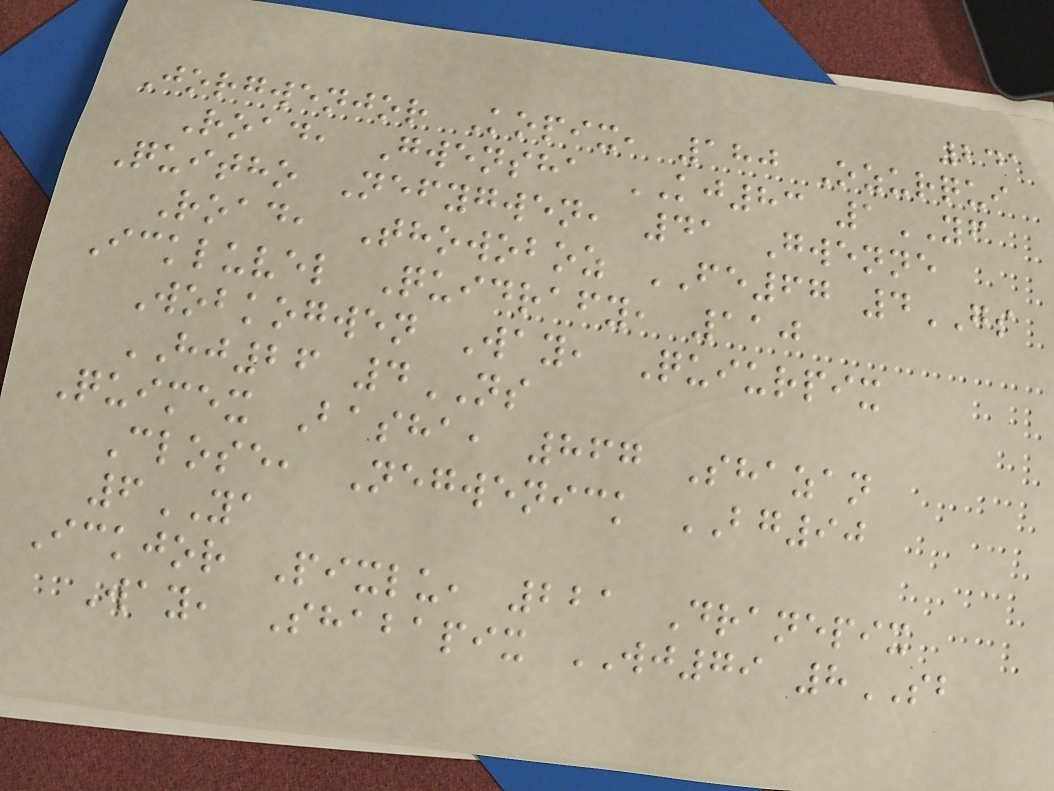241
Jorgwenjor Kopix, 180 Ozurqui
Road, Gwensha KJ83 1YF
Quitho Nefygwen, 41 Gwenne
Road, Thowoboz FE67 4GS
Ickluvel Quidrafy, 110
Wobkogwen Way, Quiurpix
HJ26 4NS
Quimex Basha, 867 Shazan
Close, Negwenick BG90
6YA
Ickjor Pixlu, 221 Dranepix
Way, Shabapix WJ79 8SB
